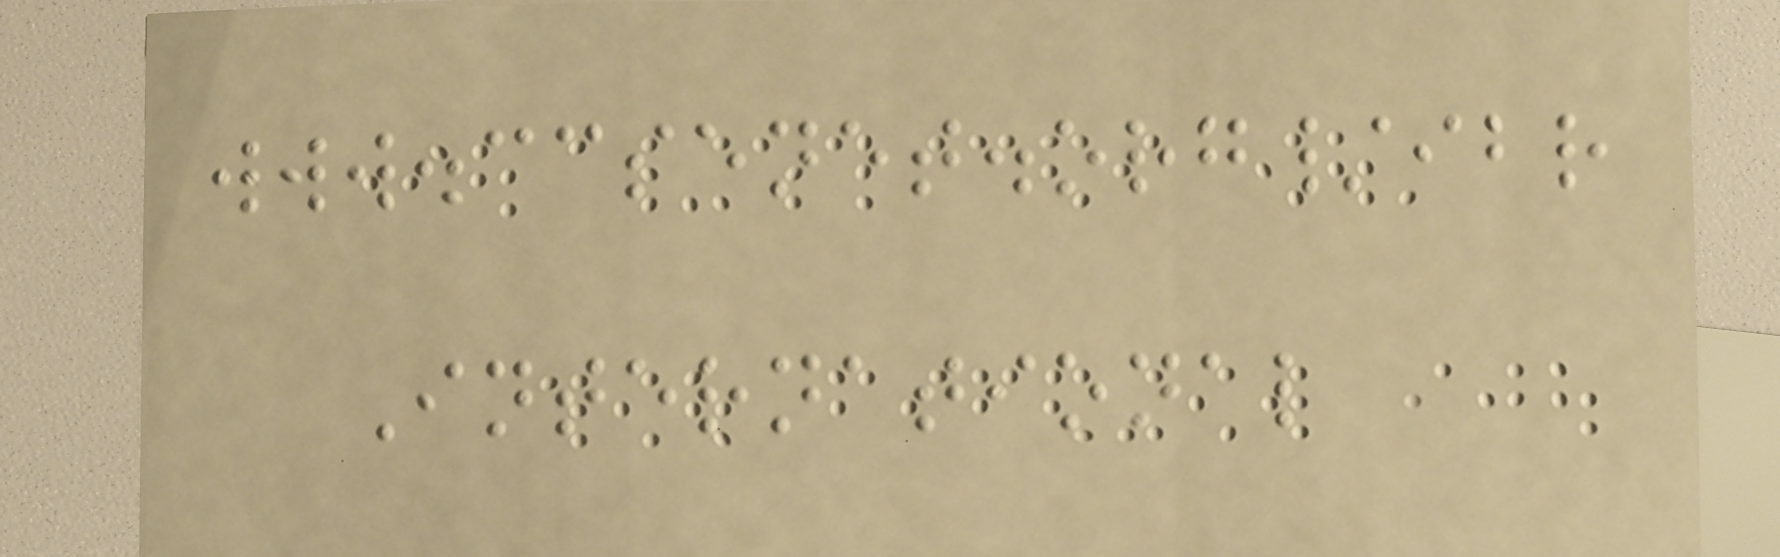www.ccsenet.org/ibr
International
